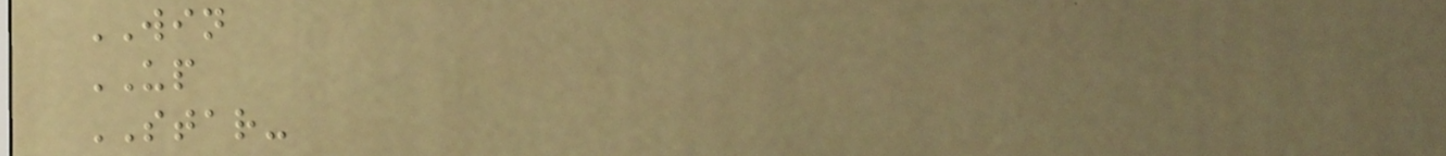WIN
UP
STAR-
